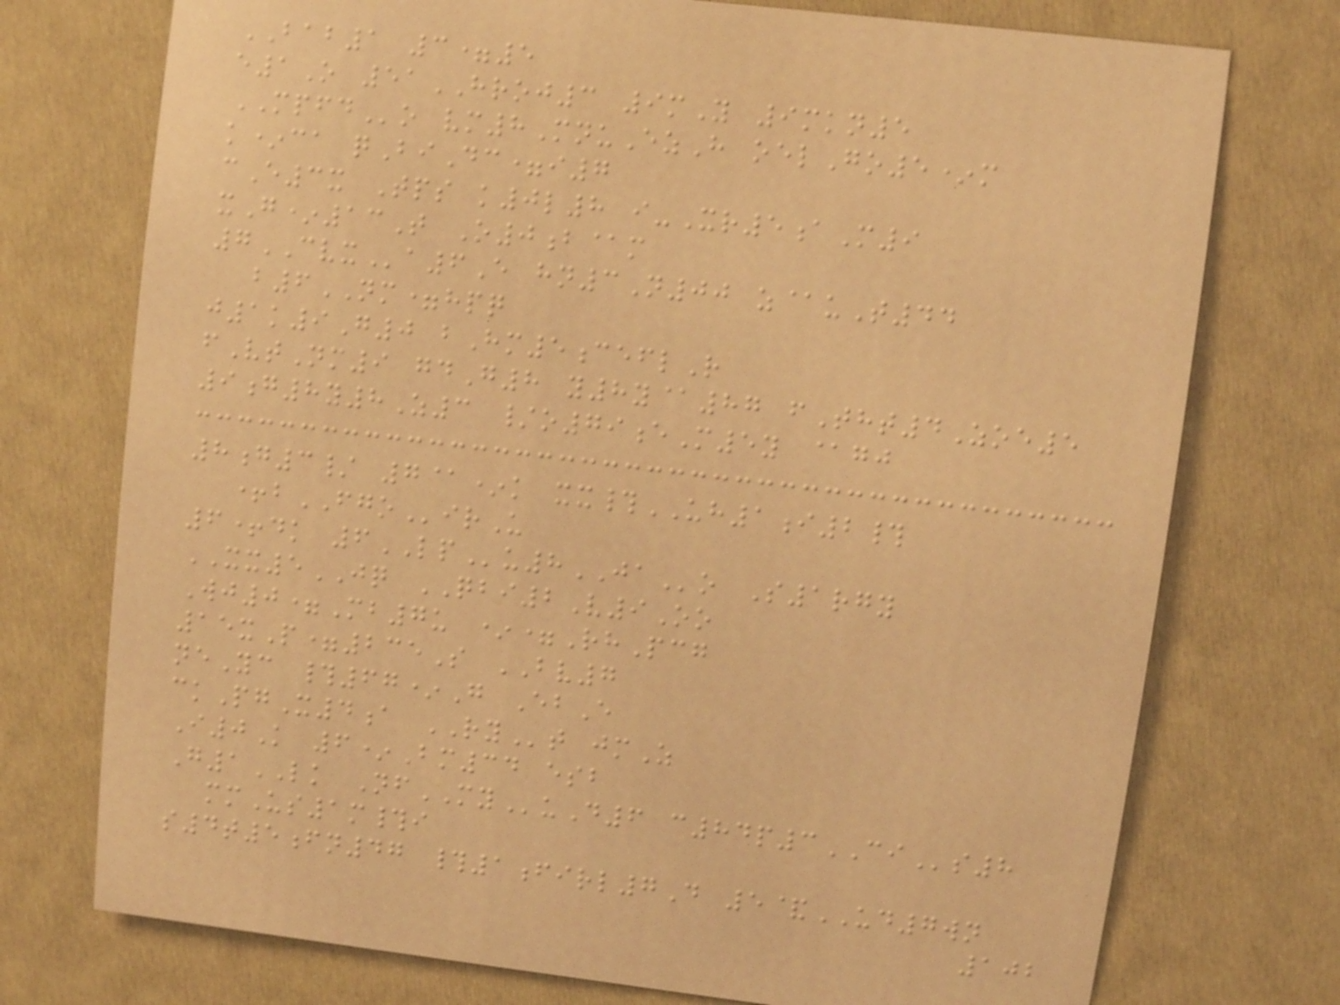BAB1 3=5
e1O 51HROJ3 9mY 9mkn5
MPFDo vm8MnuEzH oelGo5*m
k*ca qBiDc=i7
cE3x Tps k0l8 i-Xr5aM9
xG*13T O0b@m
7CVXa6E hn3N00 z@uT44
b6NM=hpq
j1k9G0 bHm5ceflR
fVtNm9 gdG8 y8y@87 fTht4Zoe5
9g8y8Z3 /o79eM5y @gj
8g3/ 7@*k xx#UH1i2#
+bFGOirU
6+dk 6LPu8JAo S1rgy
XX5JQ QBI2V9Oo
Wj0=Mb7u *=RhPcg
15xP=235S BV7
neYc #67*G EbE
ckPgX4a RYt jmZ
I0K 6*Bm34 esb
G1LK NfMYuD6 c84p3CIs8
mmUs1m#i
s4t5fn47 #1firl7D 5&UD7wn
102
